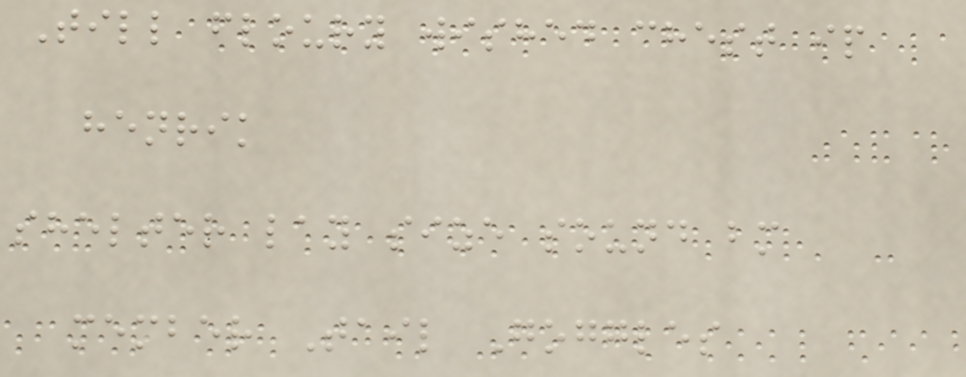Till floury wished chest ip
henrik
shelter lay size sound bm
member Tail Goggles
